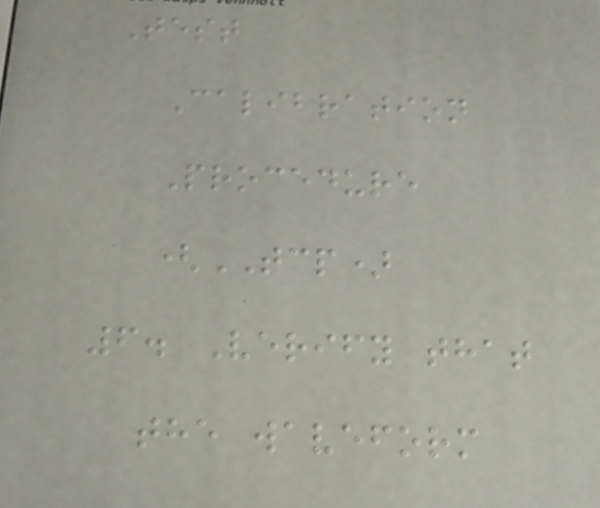Test
Calibration
Procedure
(TCP)
6. Verify that
the waveform
